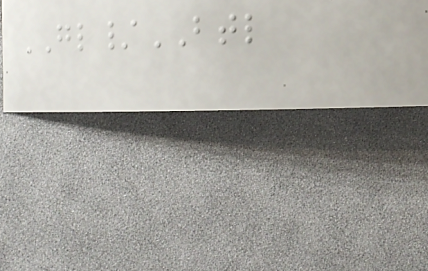GL/BTL
